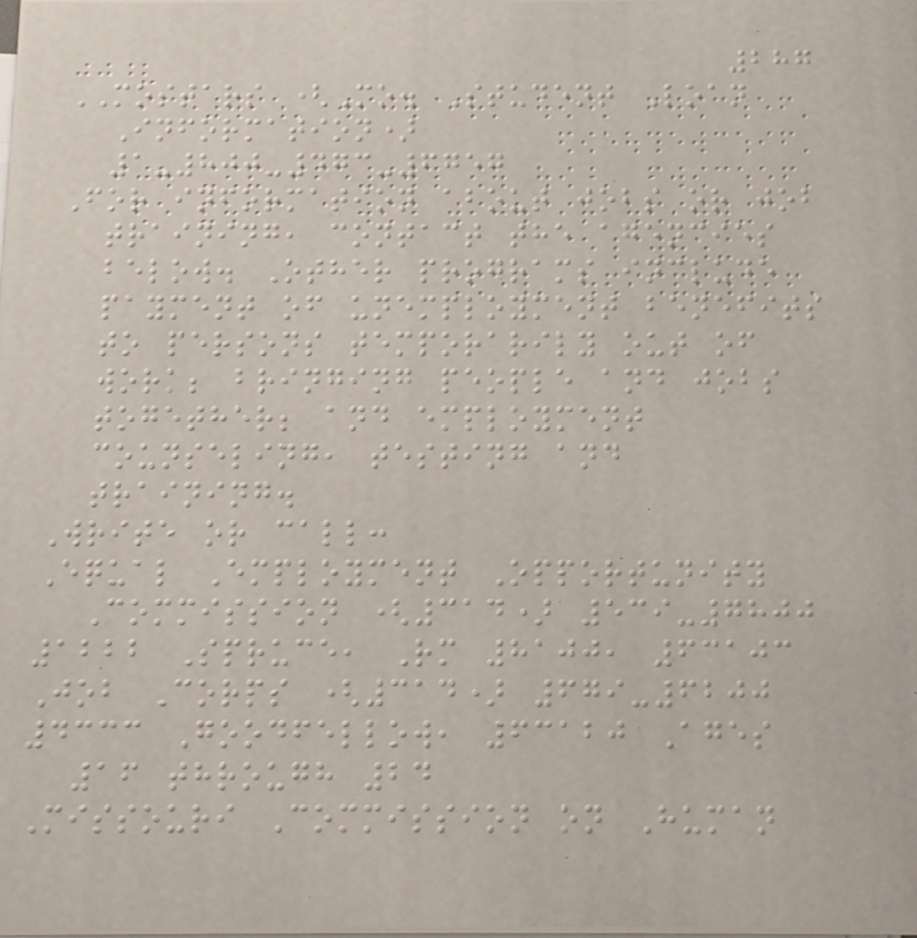287
MOSTARS (Mo. Student Loan
Information)
1-800-473-6757
For information about jobs or job
training, contact the agencies
below. Other programs include
payment of unemployment benefits
to persons temporarily out of
work; bringing people and jobs
together; and employment
counseling, testing and
training.
Write or call:
Equal Employment Opportunity
Commission (314) 539-7800
1222 Spruce, Rm 8100, 63103
Job Corps (314) 679-6200
4333 Goodfellow, 63120 Ages
16 through 24
Missouri Commission on Human
